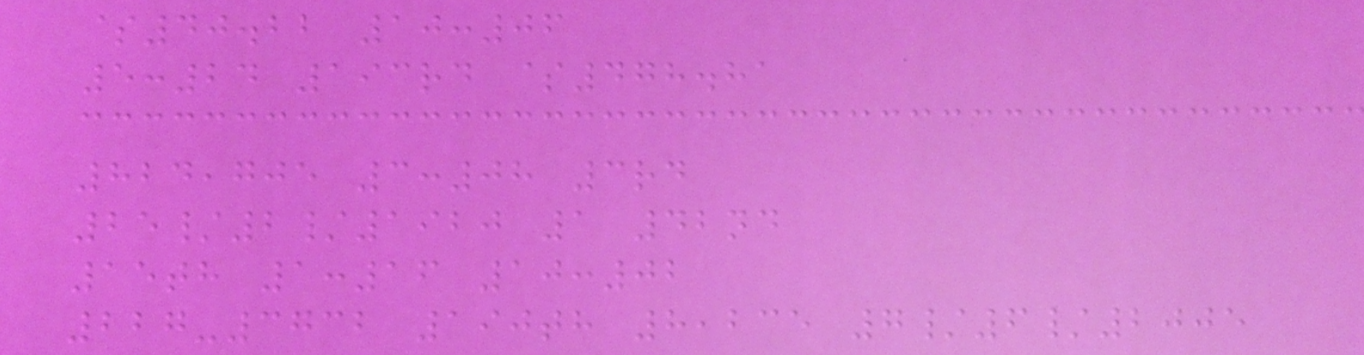$40.22 10:06
5:24 193rd $478.81
824,705 3:08 3rd
25/2/1920 1 42nd
15th 1:16 10:02
227-3732 190th 8,235 7/6/2005
